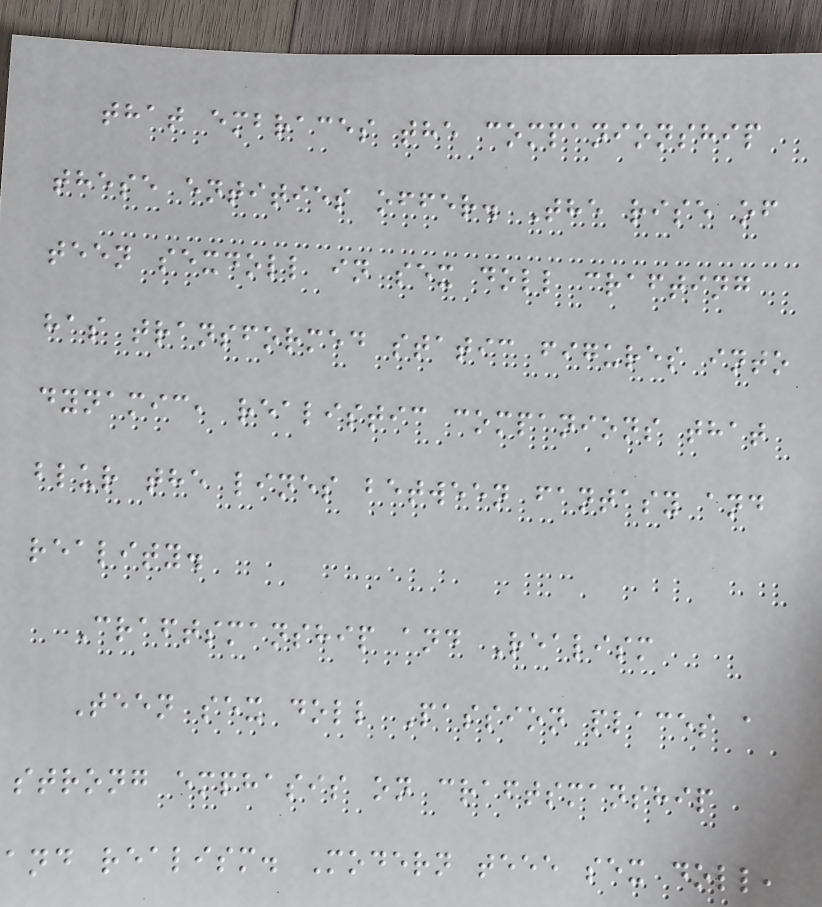that embraces the companionship
these entities offer. The rise of
teen sexdoll in sex doll crafting
has transformed static figures into
dynamic, realistic companions that
blur the lines between fantasy and
reality.
Craftsmanship and Realism
Teen sex doll Passion places a
strong emphasis on craftsmanship
and realism. Modern teee sex doll,
